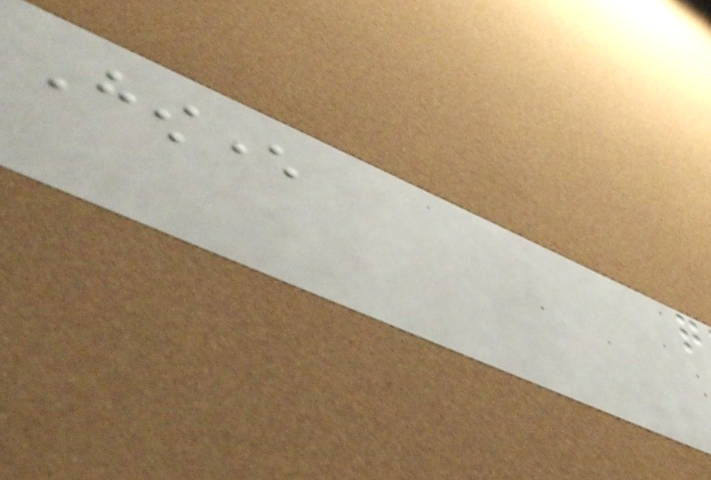However
